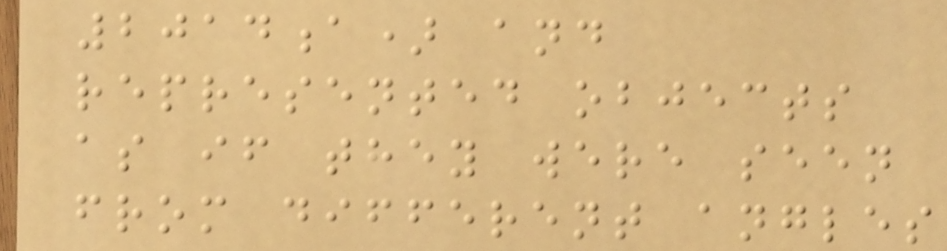2014a) and
represented objects
as if they were seen
from different angles
